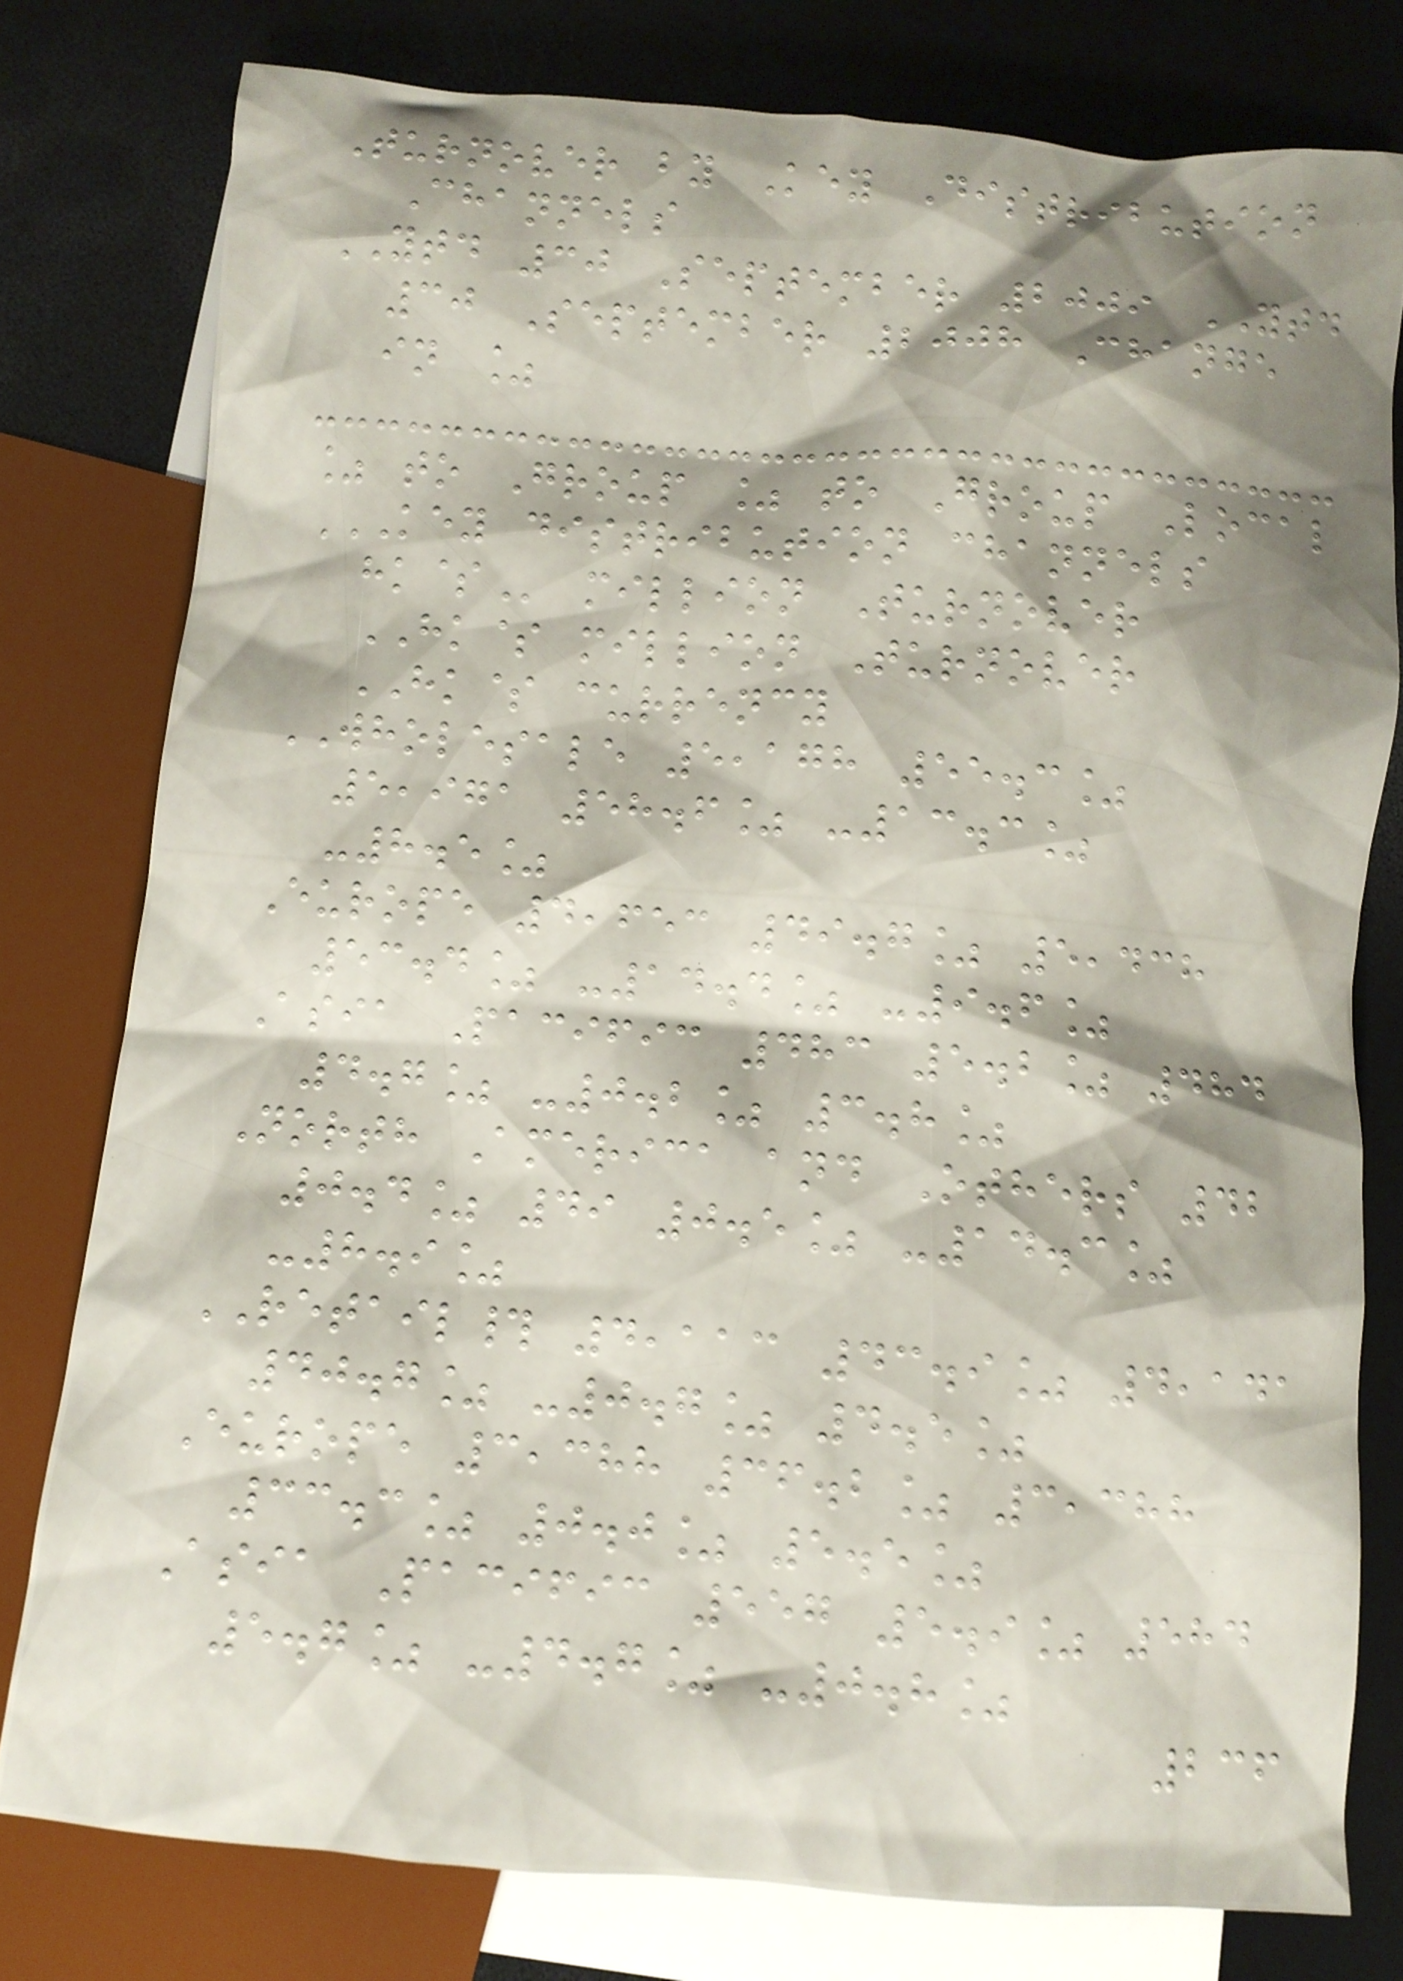Turnover by Key Distribution
Channels
YTD 30 September 2009 YTD
30 September 2008 Change
in %
% to Group % to Group Local
KEY DISTRIBUTION CHANNELS
HK$ million Turnover
HK$ million Turnover
HK$ currency
WHOLESALE 5,178 55.3%
5,971 58.6% -13.3%
-8.5%
Europe 4,653 49.7% 5,438
53.4% -14.4% -9.6%
Asia Pacific 483 5.2% 484
4.7% -0.2% 3.8%
North America and Others 42
0.4% 49 0.5% -14.3%
-8.9%
RETAIL# 4,113 43.9% 4,141
40.7% -0.7% 4.5%
Europe 3,388 36.2% 3,388
33.3% 0.0% 5.5%
Asia Pacific 557 5.9% 584
5.7% -4.7% -0.8%
236
